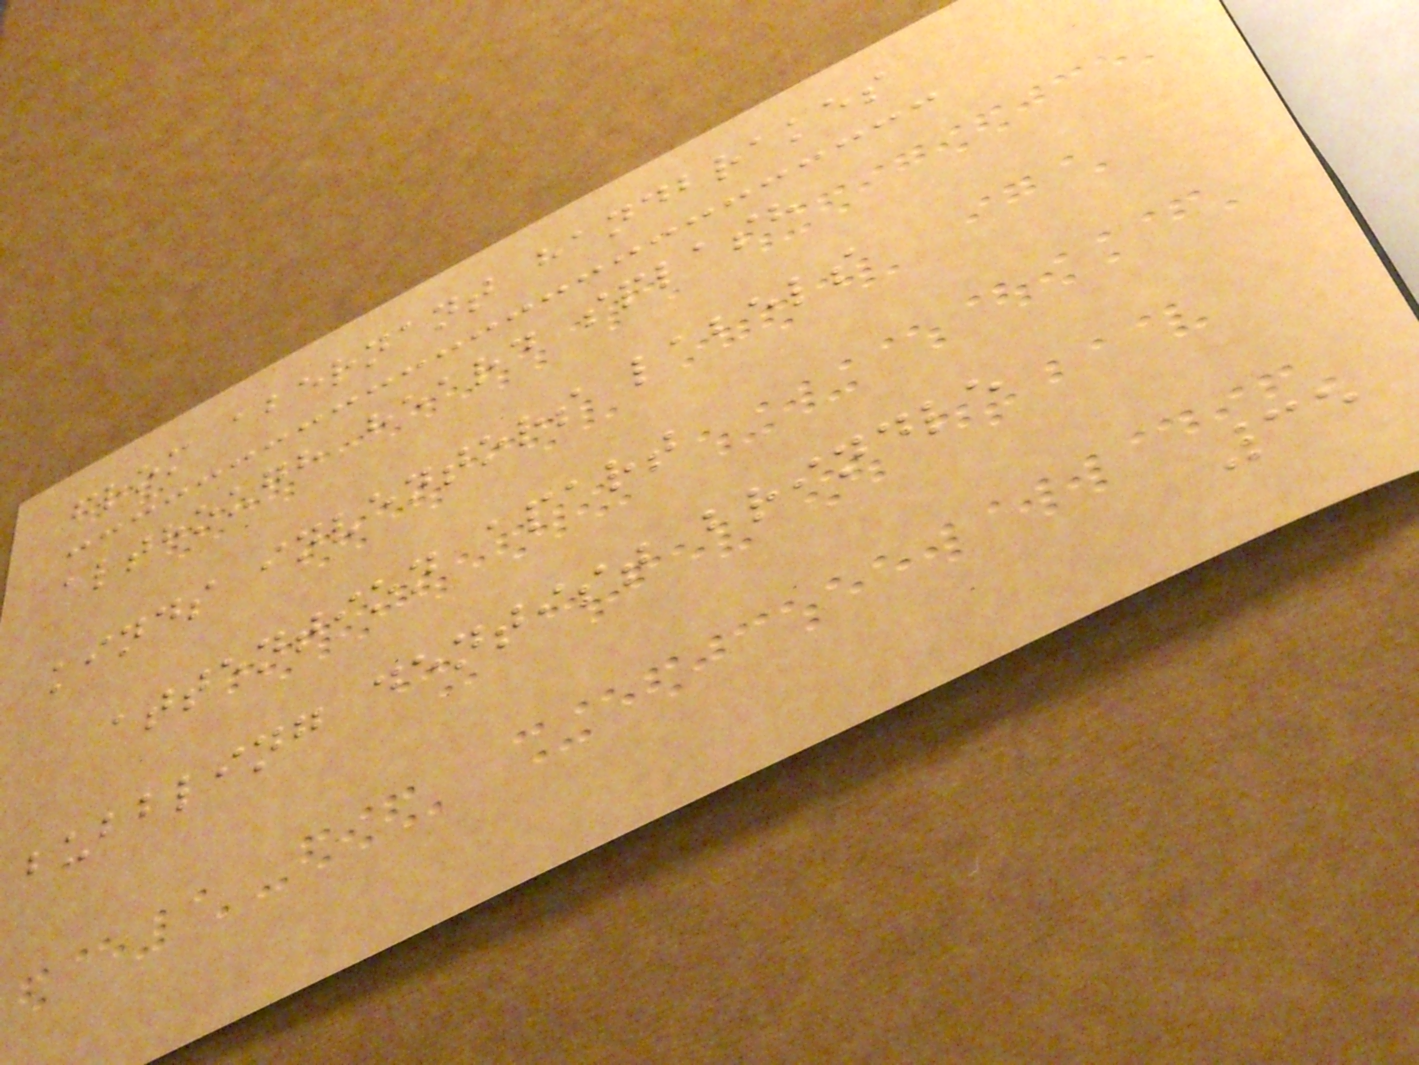from abernant handbrakes
although heard splash
kinds inventors labels
attention apart
bubbling dentist brindle
35
